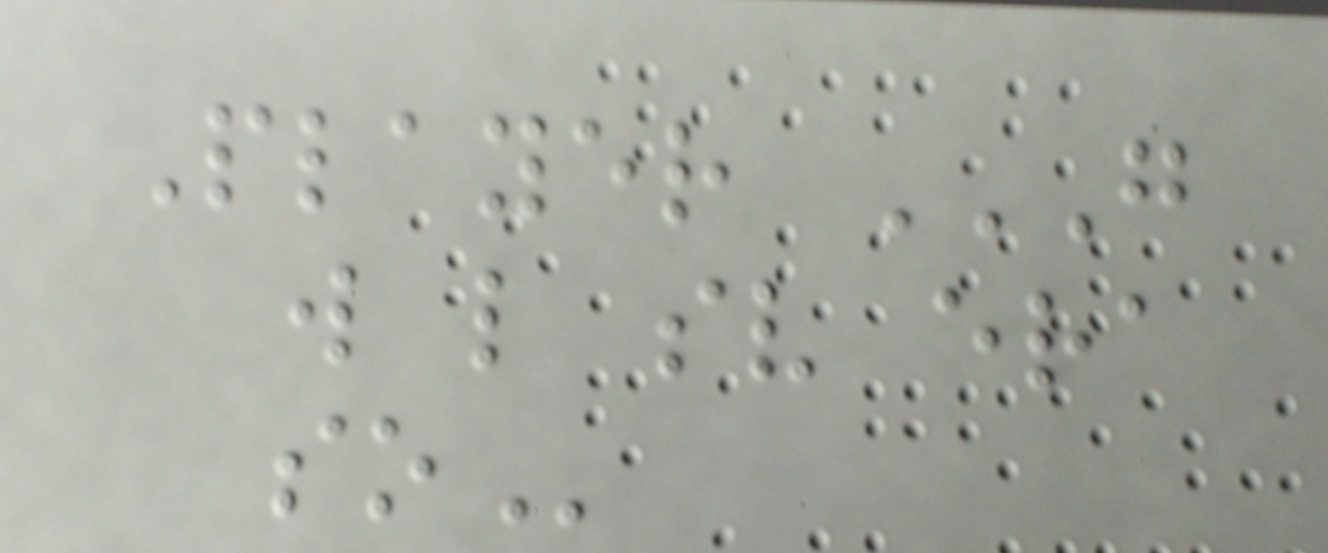Player G
W L SV ERA
SO
